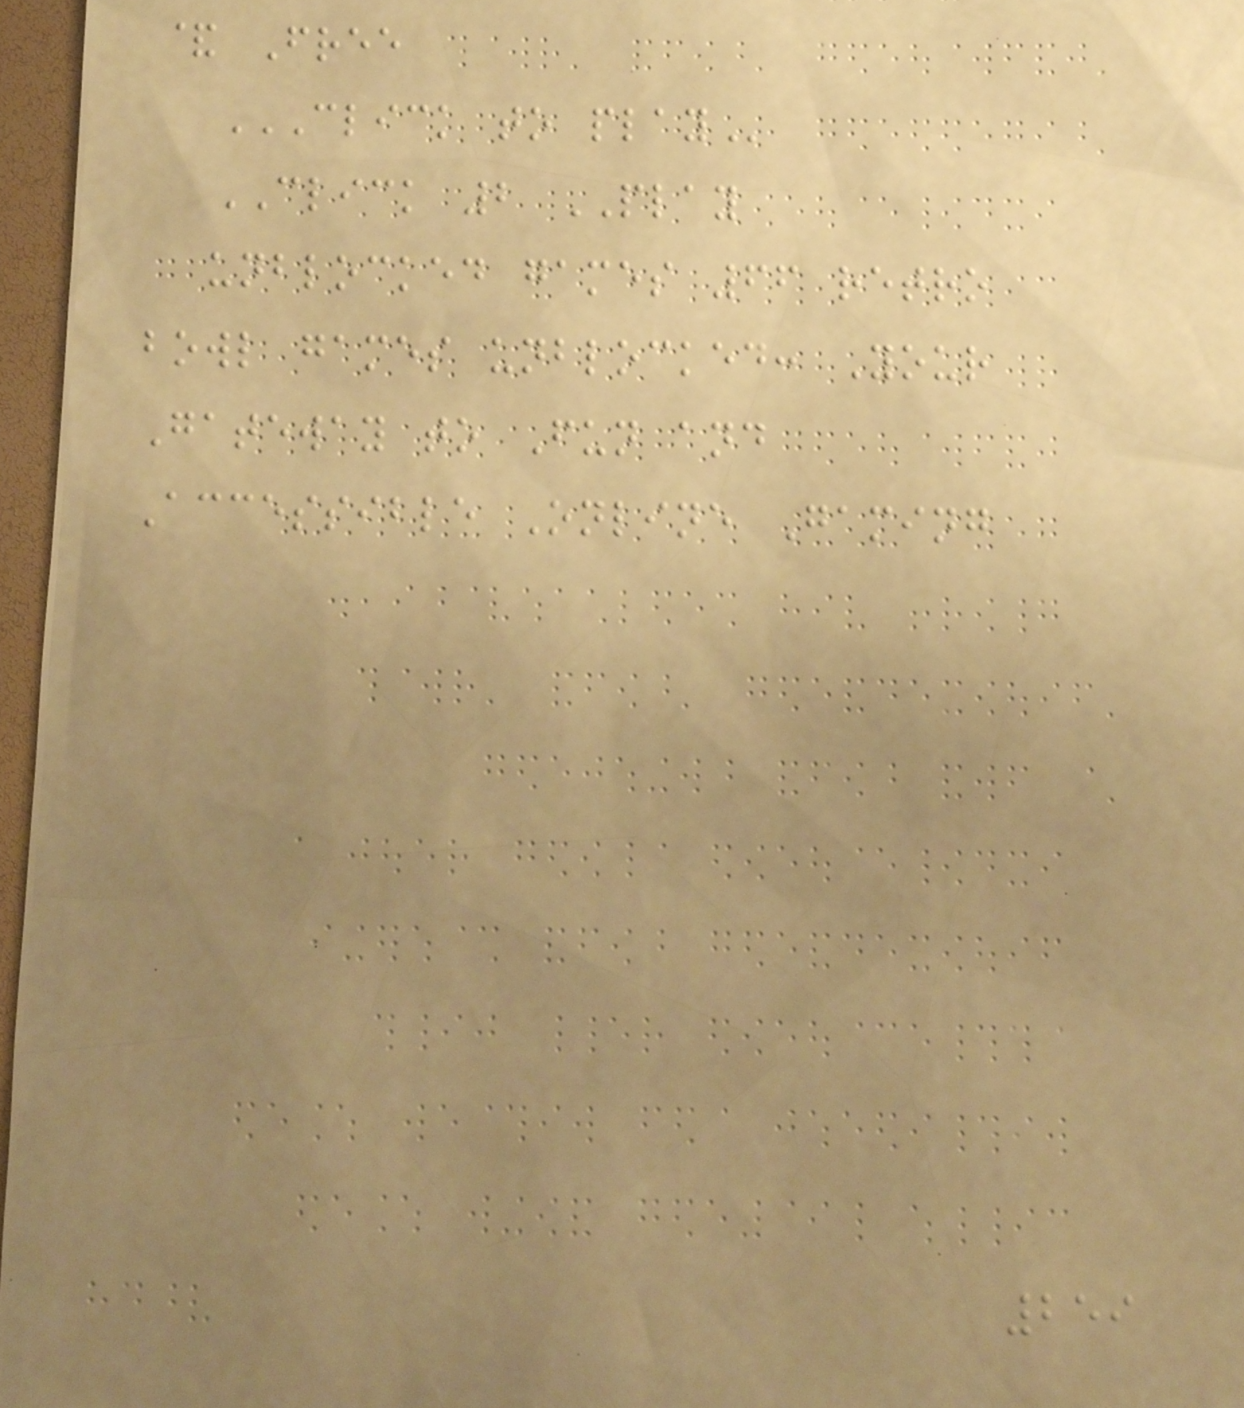& Free
CLICK TO PLAY
CLICK 2 PLAY
unblocked games 66 retro
bowl games unblocked: Your
Gateway to Fun and
Accessible Online Gaming
259
